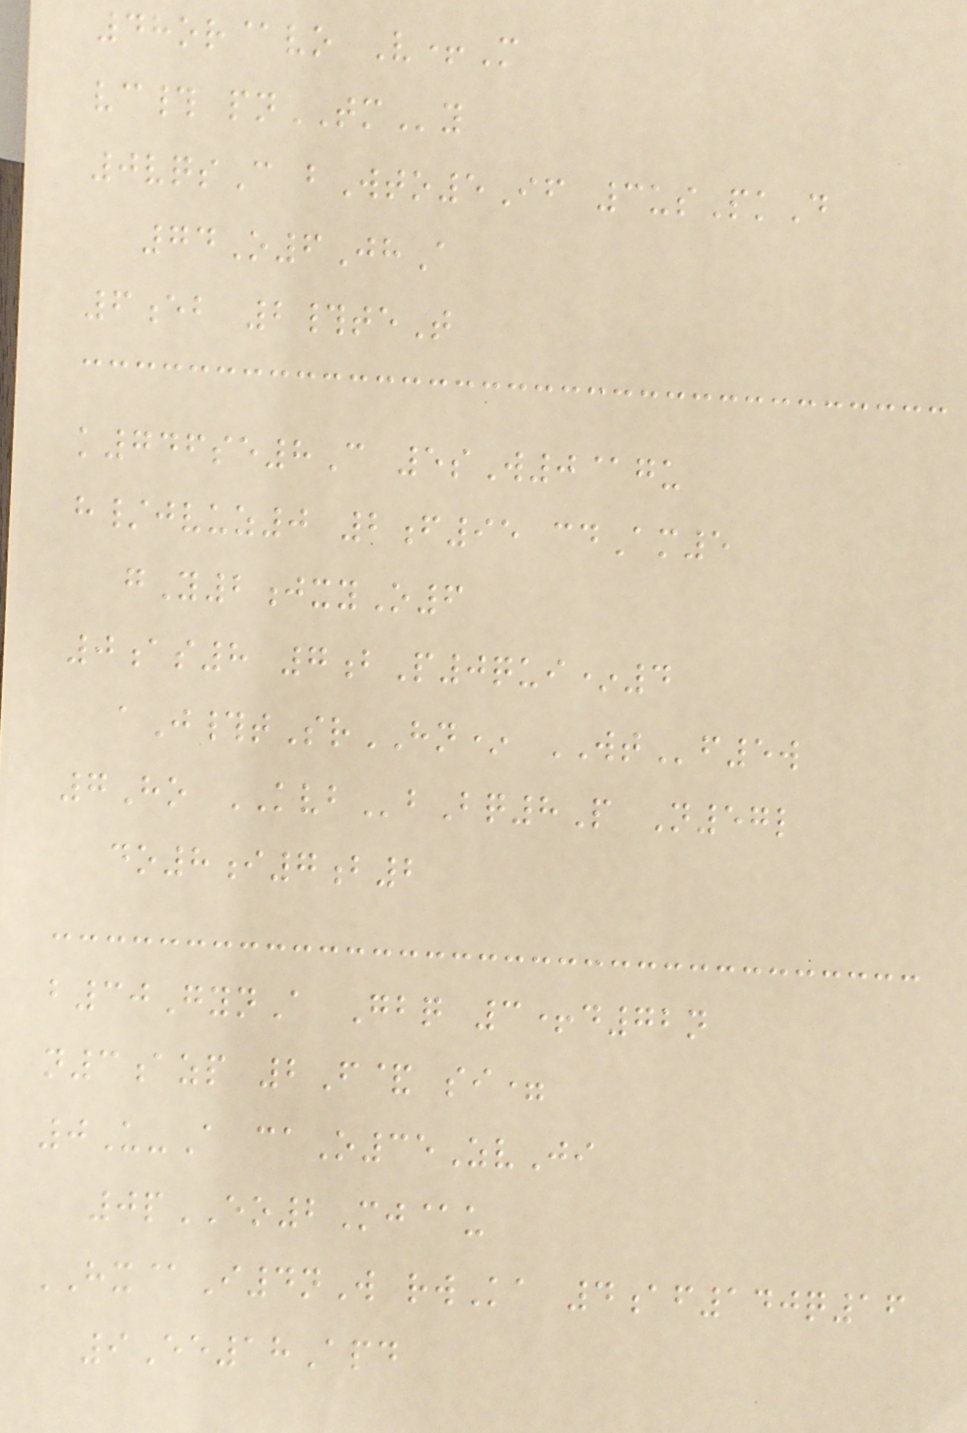48or@vo V+M
vc# pnTMy
0vqsC bWto5If 3usPkD
74O6JhA
6eb 2#teT
k746se8C 5sW0@gu
h/jvuz0 2f95 cdAm5
gY2jxyO6
0as8 7bP0qui*4
aJ#tSrHN* WTf5w
7Ho KVBbBq8P N57l
do8i7b2
b30GynA Gbq 3+d72n
n3azp 2F& si=
0U-A caO35ZvJi
0pEO2Mj@u
HX@I4nW rwKa 4af140q16
9Ee18Apd
